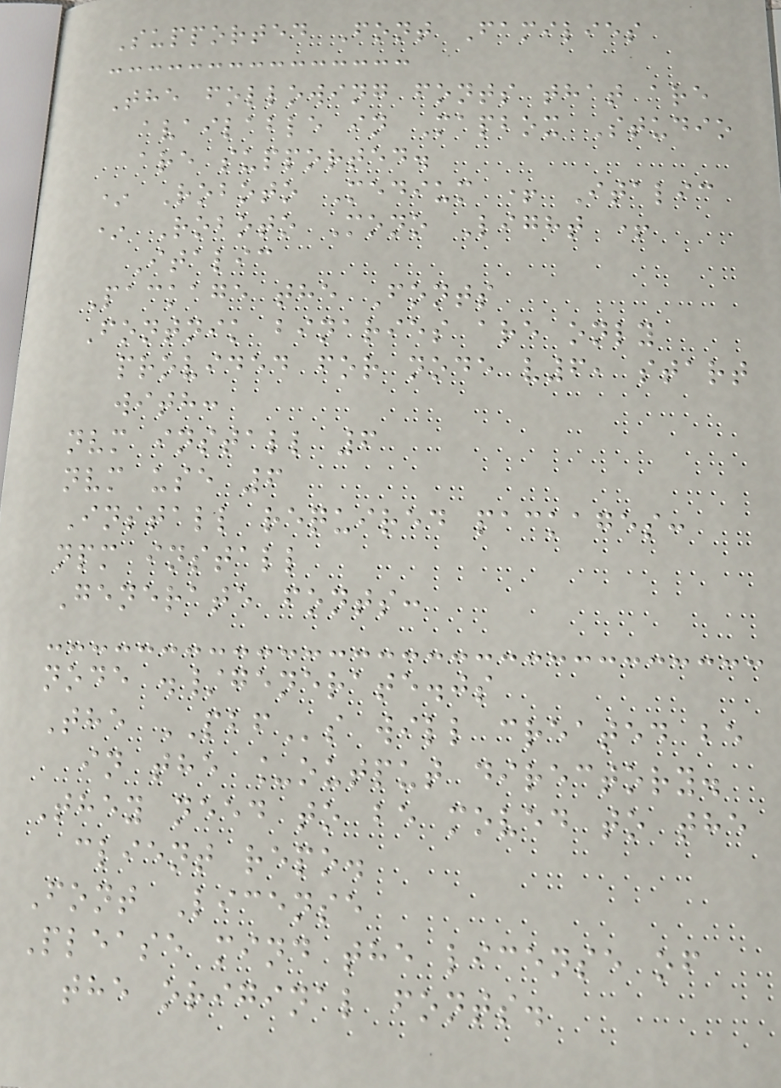Supported Font Families
The following fonts that are
available in Mapbox Studio
are supported.
* Roboto Medium + Italic
* Roboto Mono Light +
Italic
Package the Fonts
Fontnik binaries are only
provided for node v6, start
with:
nvm install 6
nvm use 6
Install required packages:
npm install
Generate fonts:
node ./generate.js
The PBFs will created be
in the _output directory.
They need to be moved to the
client repo.
Font License
Please mind the license of
the original fonts.
